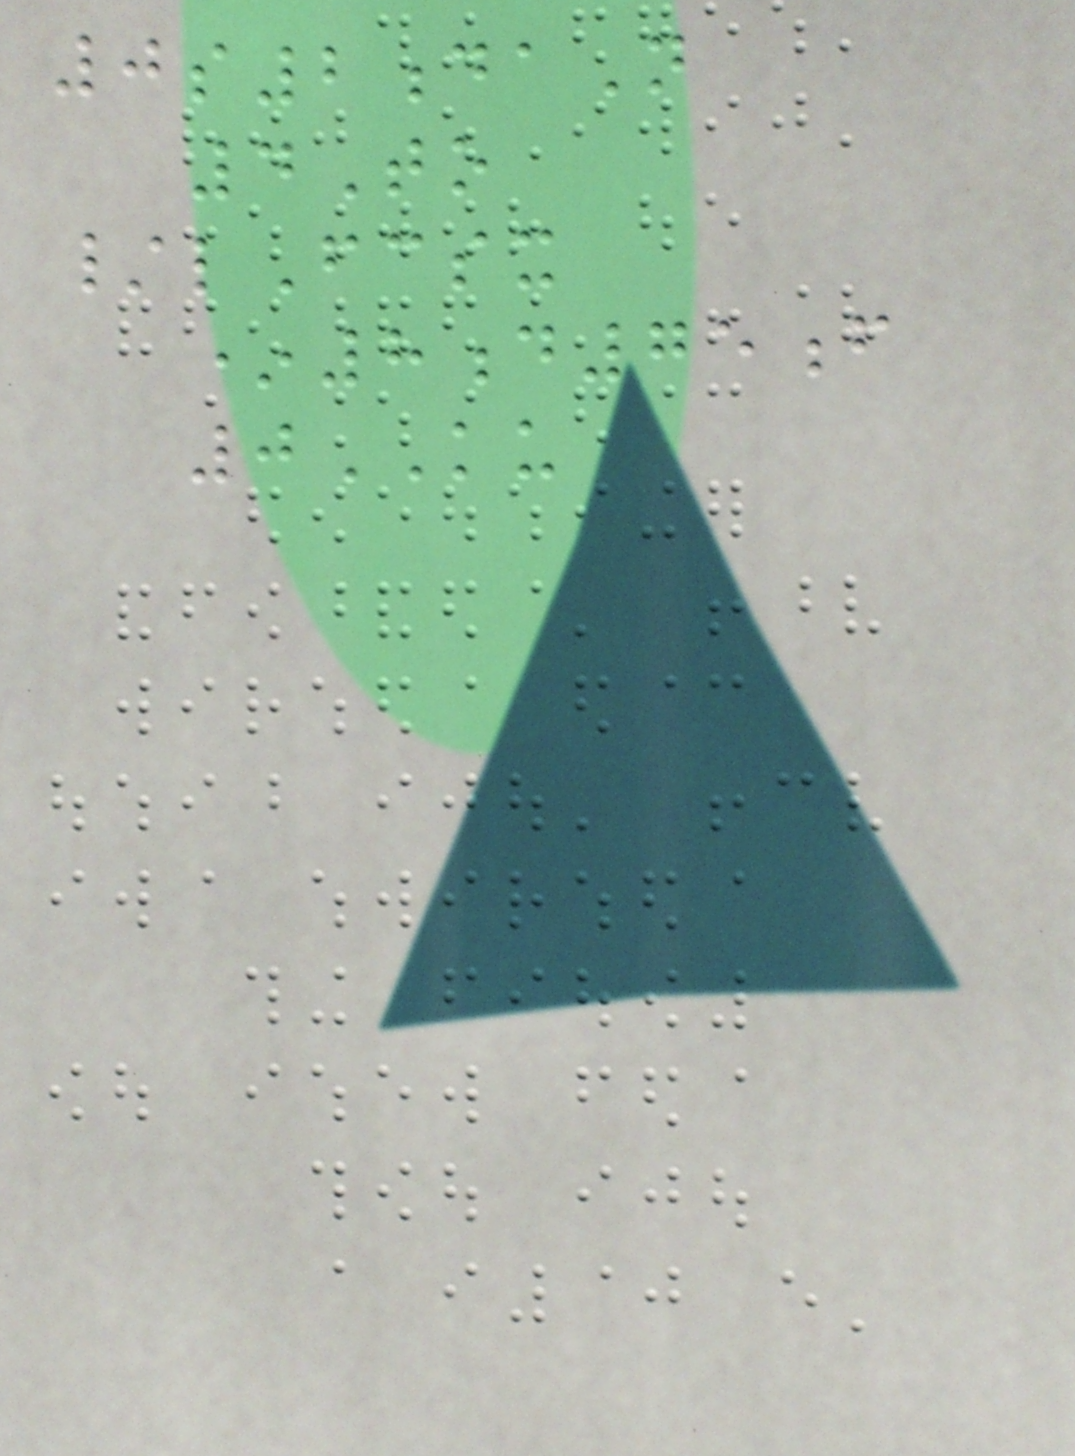0s2daN
4To
/lFcsx
*8d75f
0KU
